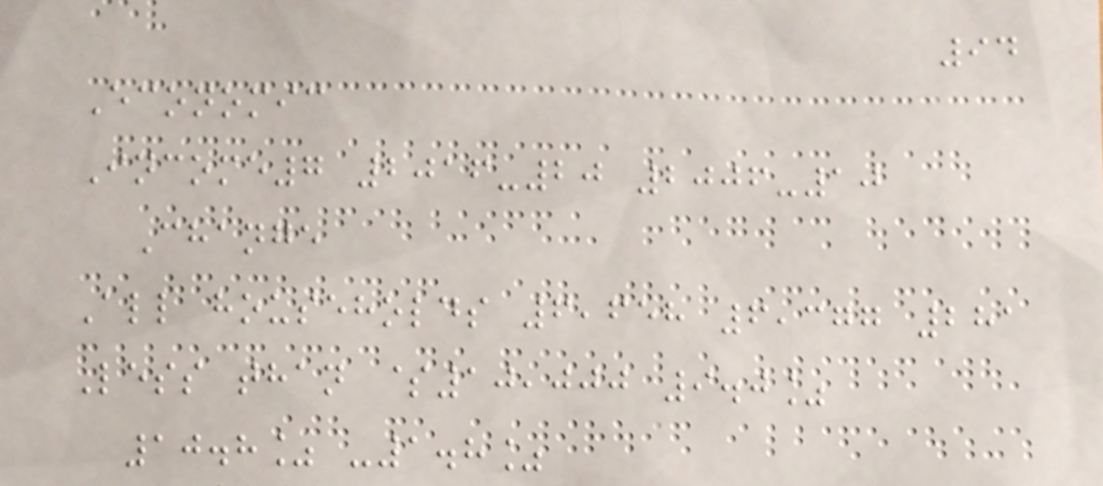94
Economic
Income7 2016-20 2006-10
Change
All households 6,658 6,377 281
Less than $10,000 9.0%
10.8% -1.8%
